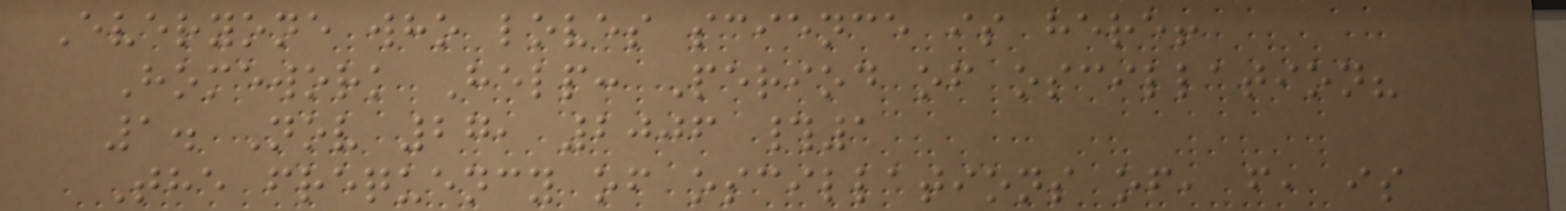Everyone who loves science is here!
Homework Help: Period of oscillation?
1. Nov 27, 2006 #1
The frequency of oscillations of, f, is
